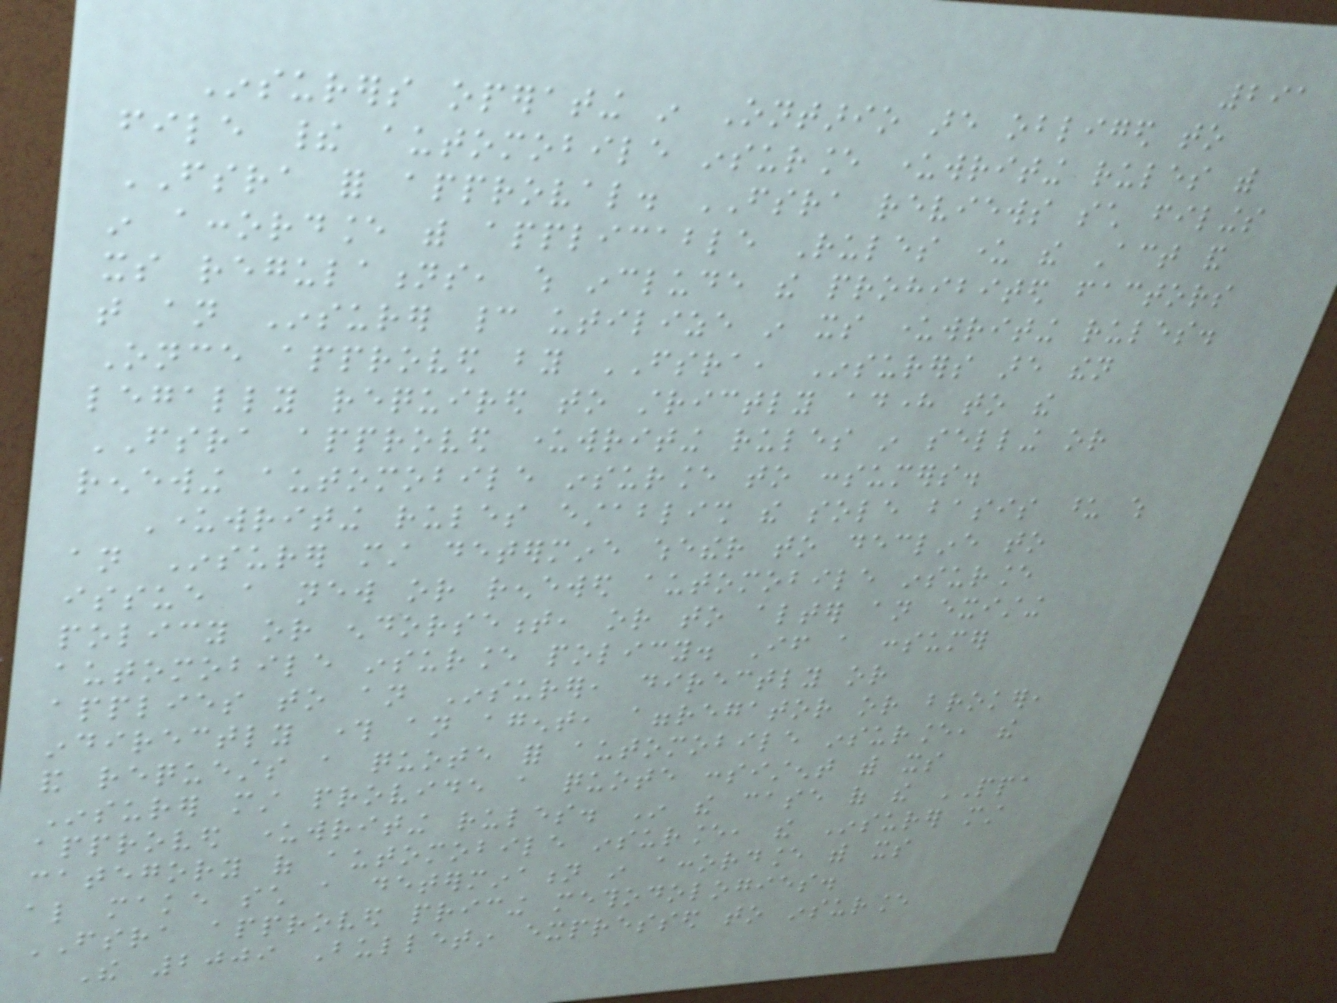291
Insurers operating in Ontario are obliged to
file their automobile insurance underwriting rules with
FSRA for approval. FSRA reviews such filings
in accordance with applicable Rules under the Act and
its regulations, which include the prohibited factors
that an Insurer cannot utilize in its underwriting rules.
Once approved by FSRA, Insurers are then
legally required to strictly adhere to the
FSRA approved underwriting rules in selling or
renewing automobile insurance to consumers.
Underwriting rules establish the sole basis upon which
an Insurer must determine whether to decline to
issue a new or renewed automobile insurance
policy or endorsement, or to alter an existing
automobile insurance policy. If a consumer
applies to an Insurer, directly or
indirectly through an agent, aggregator or broker,
and requests a quote for automobile insurance, the
Insurer must provide a quote consistent with its
approved underwriting rules. In the case of the PPA
category of automobile insurance, the Insurer must
also make such a determination in accordance with its
FSRA approved pricing methodologies.
The 2009 Bulletin expressed to insurance
